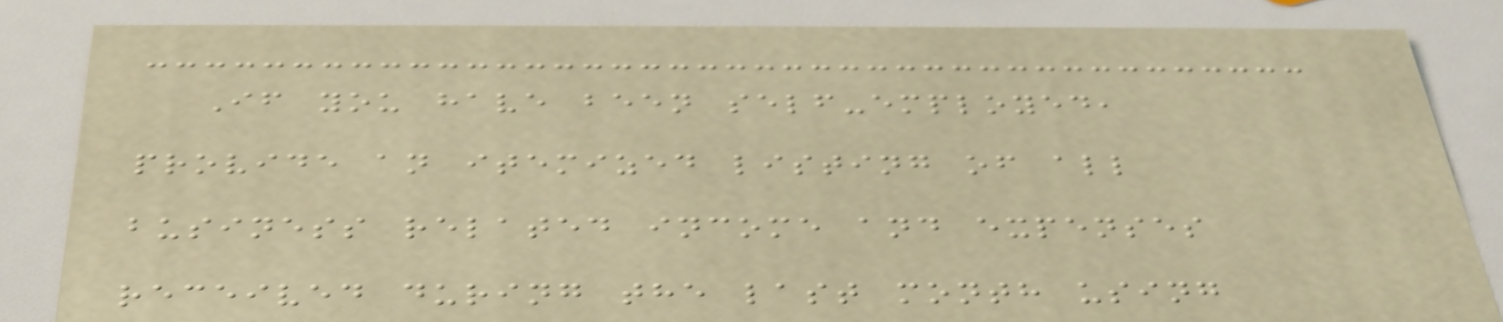If you have been self-employed,
provide an itemized listing of all
business related income and expenses
received during the last month using
